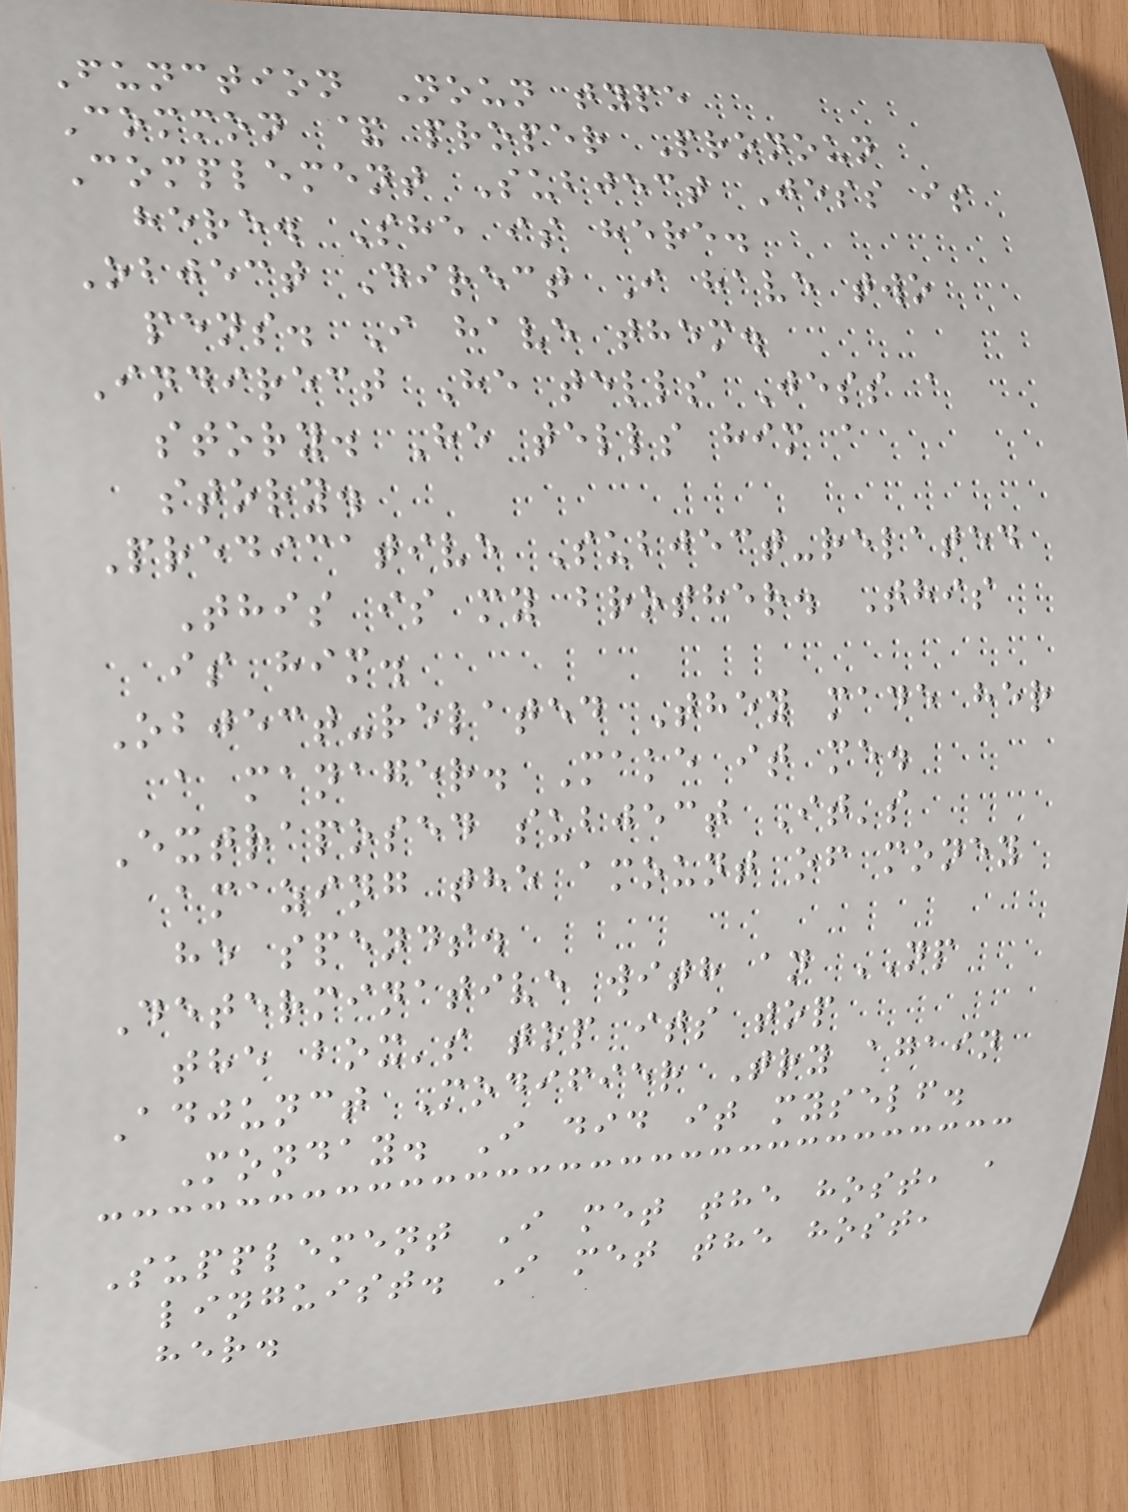Function Noun type
Common & proper Pronoun
Complement Subject Jess is
here. She is here.
Object Direct I have two
pens. I have them.
Indirect He tells Jess a
story. He tells him a
story.
Predicative Subject-related
This is my brother. This
is him.
Object-related They made her
a manager. Make it me.
Extraposed subject It's
amazing the amount of money
he spends.
Determinative with an NP
the box's top its top
Adjunct Modifier Try again
Monday. I did it myself.
Supplement I met the host, a
linguist. I met the host,
her.
